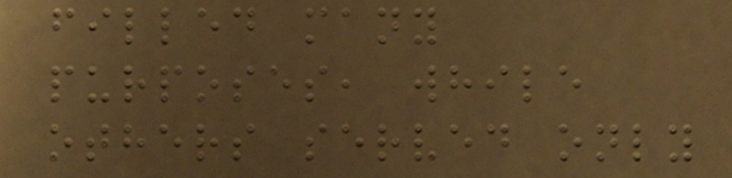filled many
purposes, while
others served only
